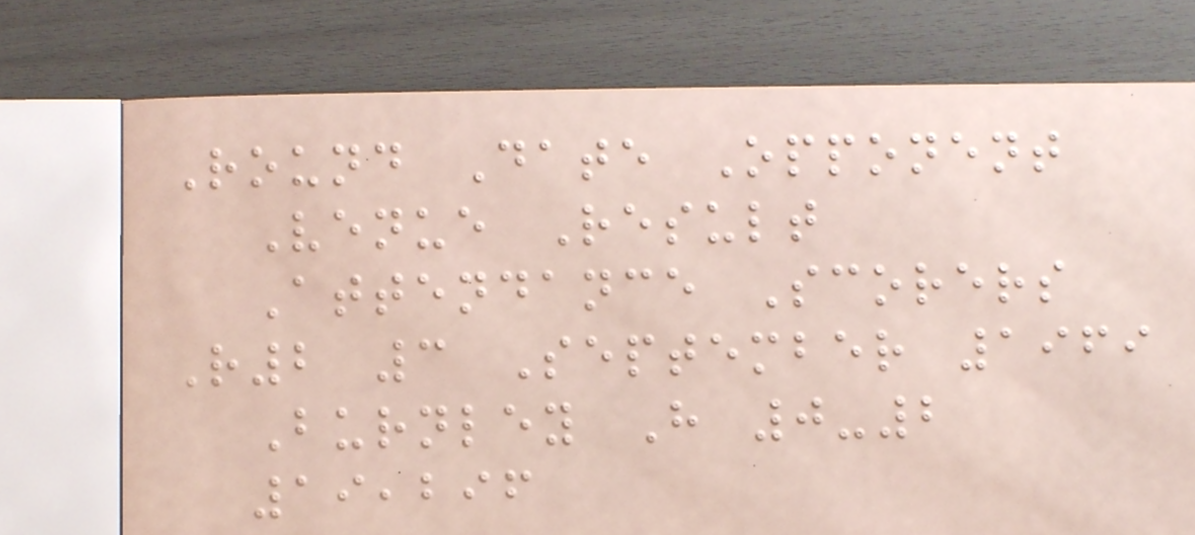Round Date Opponent
Venue Result
Attendance Scorers
R2 3 September 1969
Burnley H 0-2
19,296
